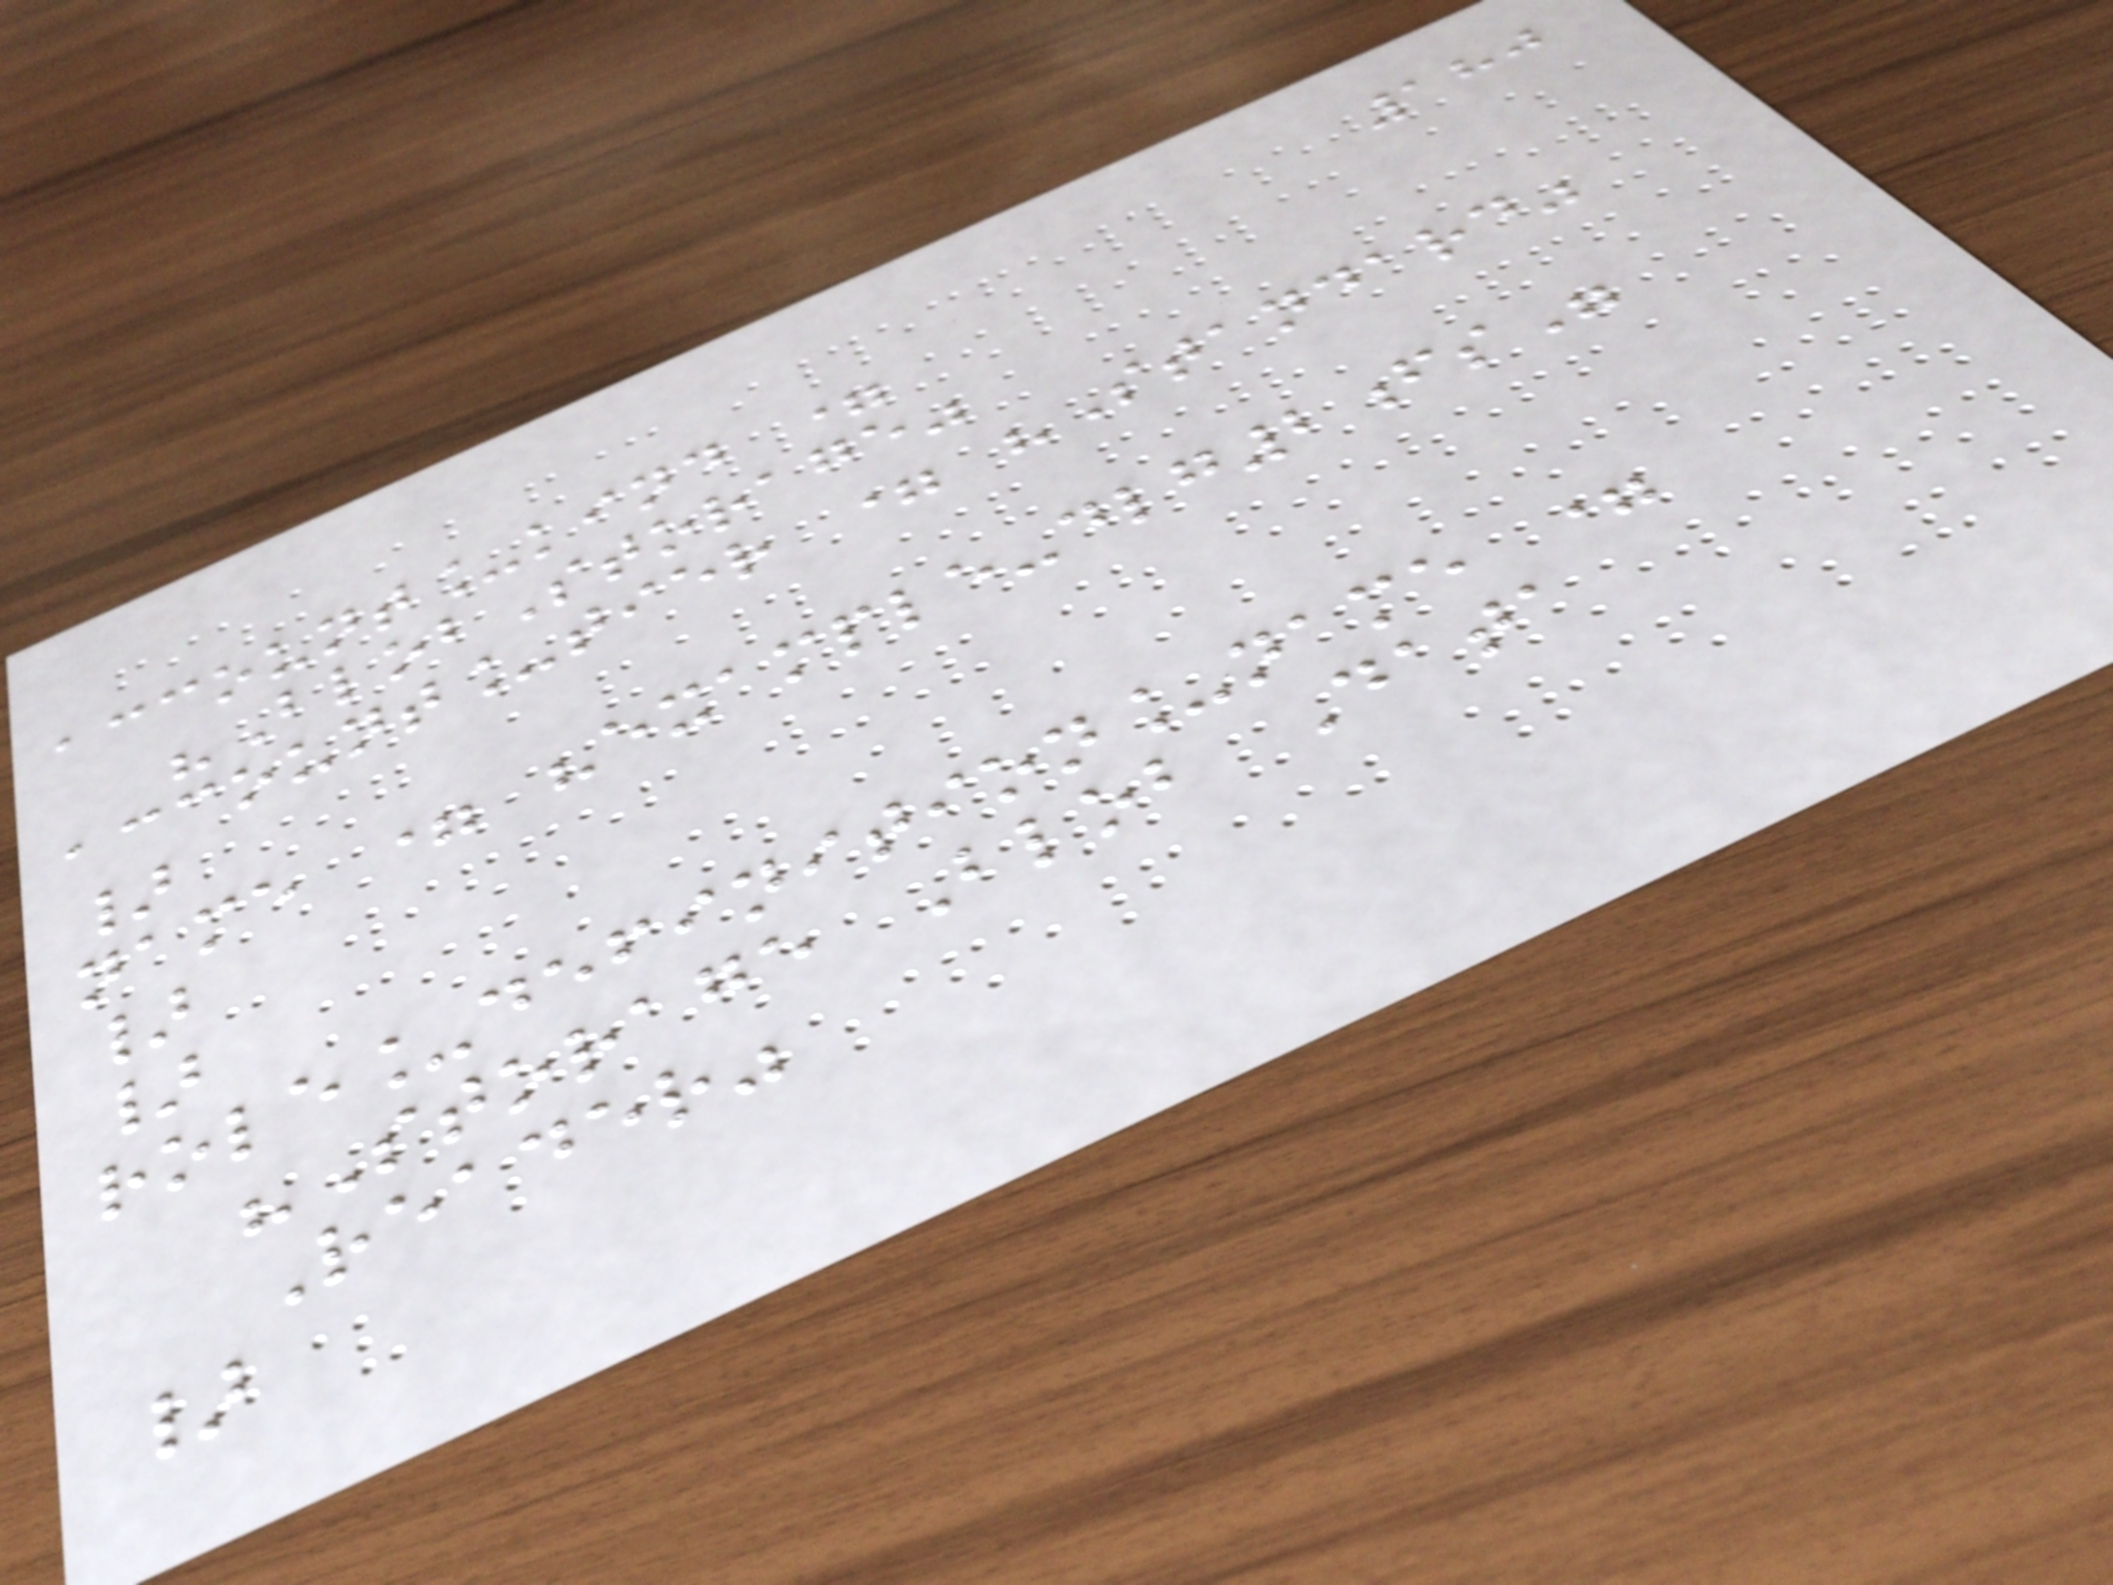180
account_kind =
"BlobStorage"
account_tier = "Standard"
}
name = "example-dlg2fs"
}
}
role_definition_name =
"Storage Blob Data
Reader"
}
